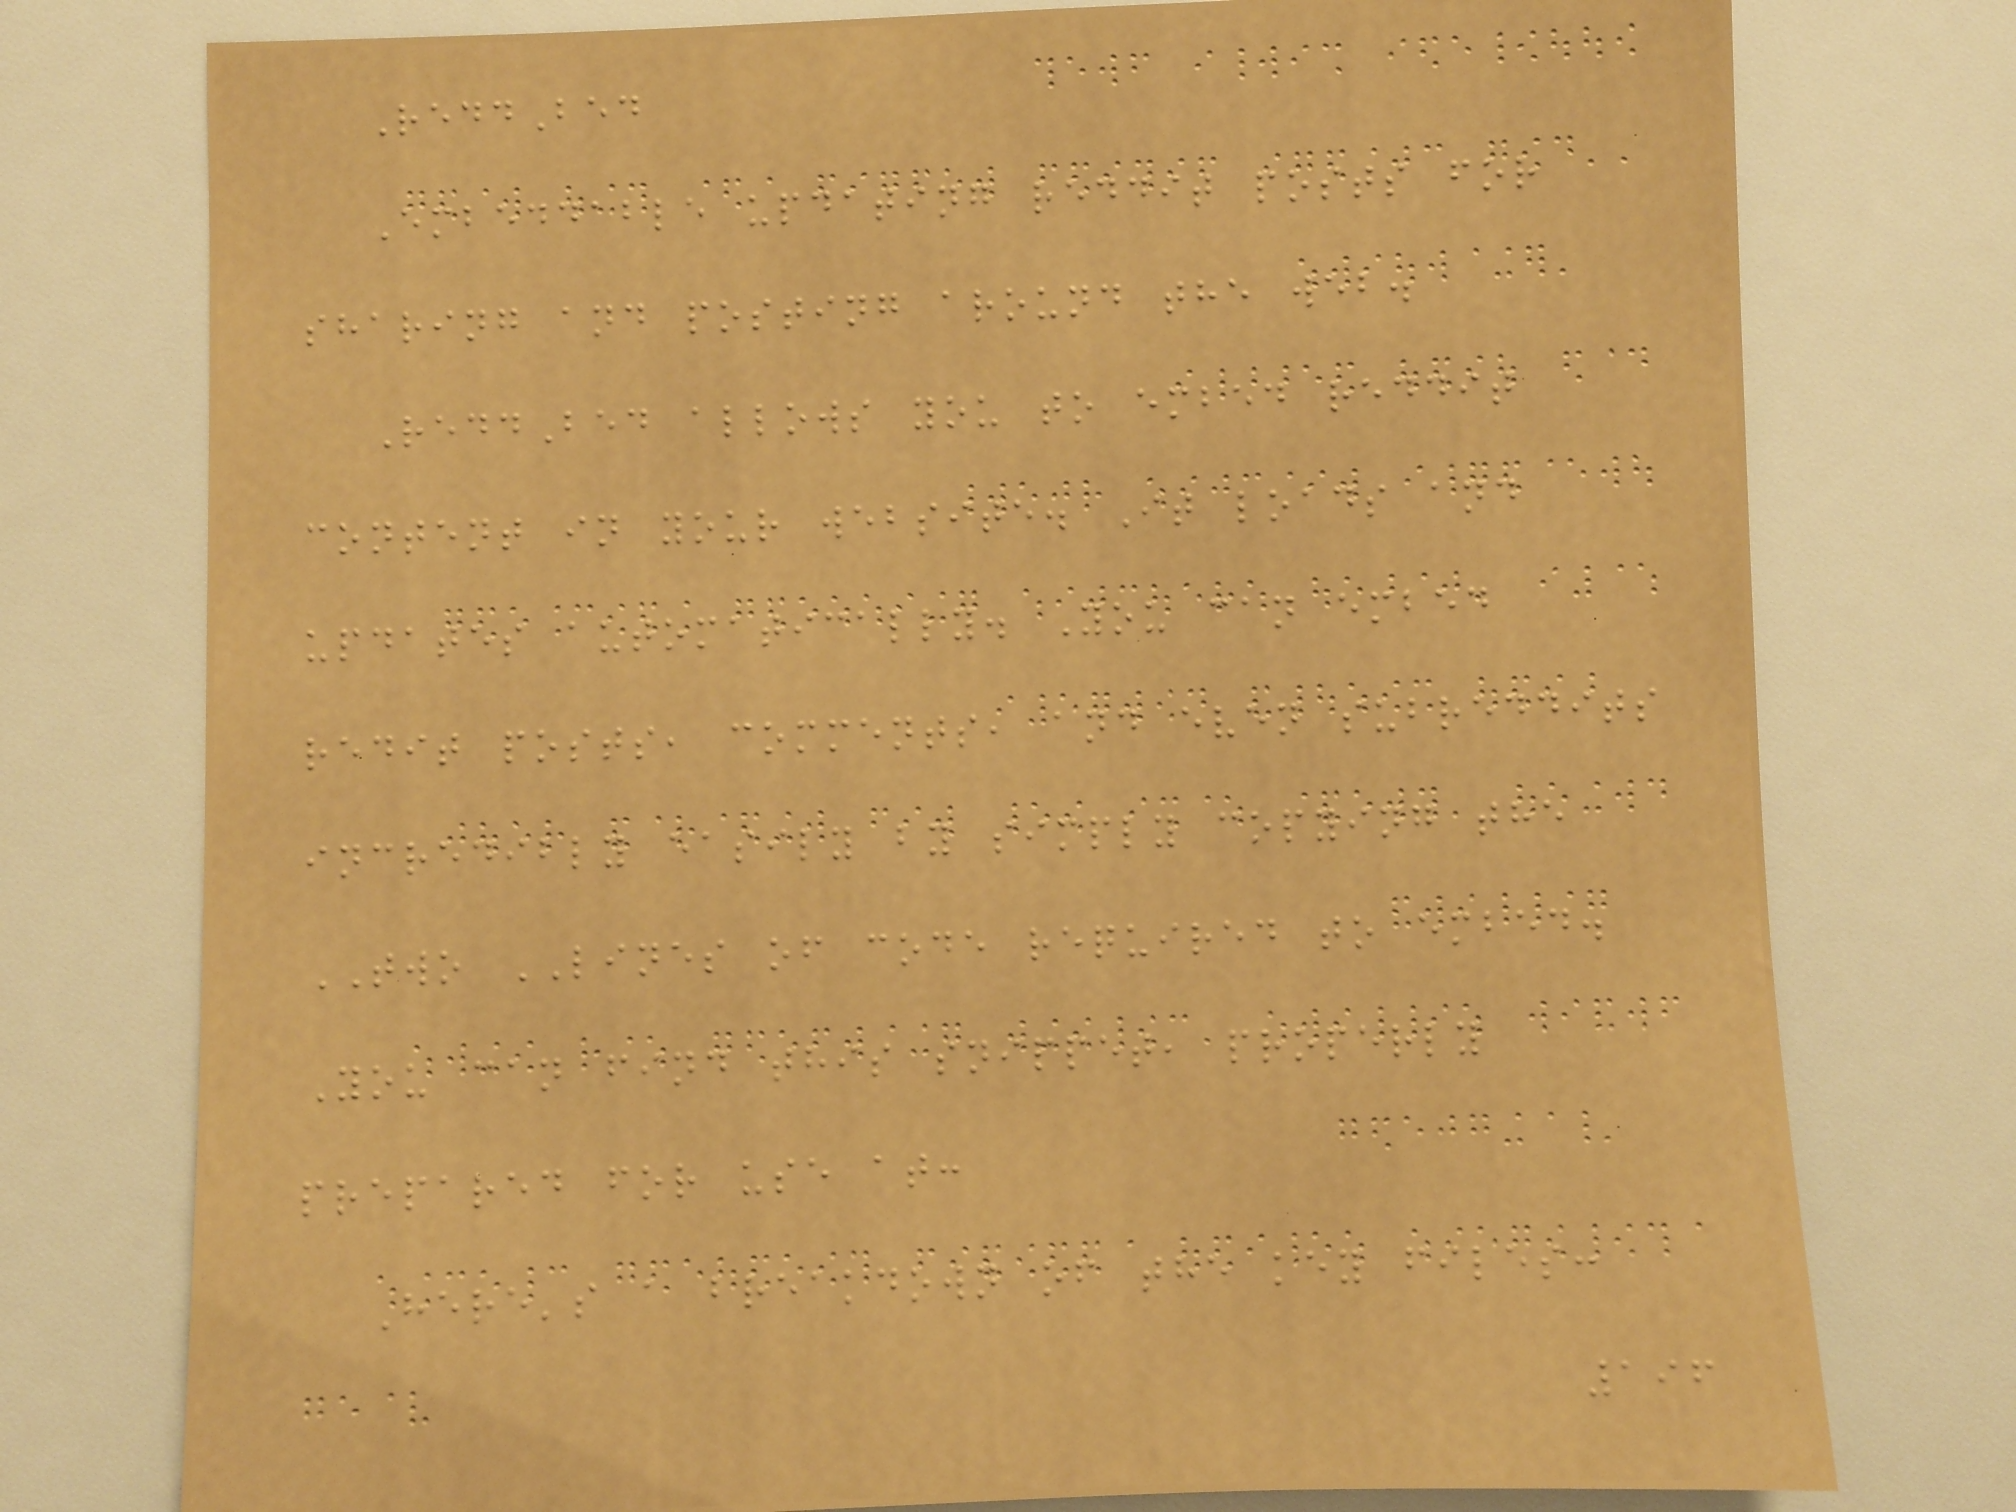ReddBed
Embeddable updating reddit posts for
sharing and posting around the web.
ReddBed allows you to embed reddit
content in your website. It loads and
updates automatically. You can embed
redit posts, comments, and even subreddits
incredibly easily by simply copying the
TWO LINES of code required to embed.
You can find this snippet, properly
prepared for use at:
Here's a breakdown of the key files:
196
